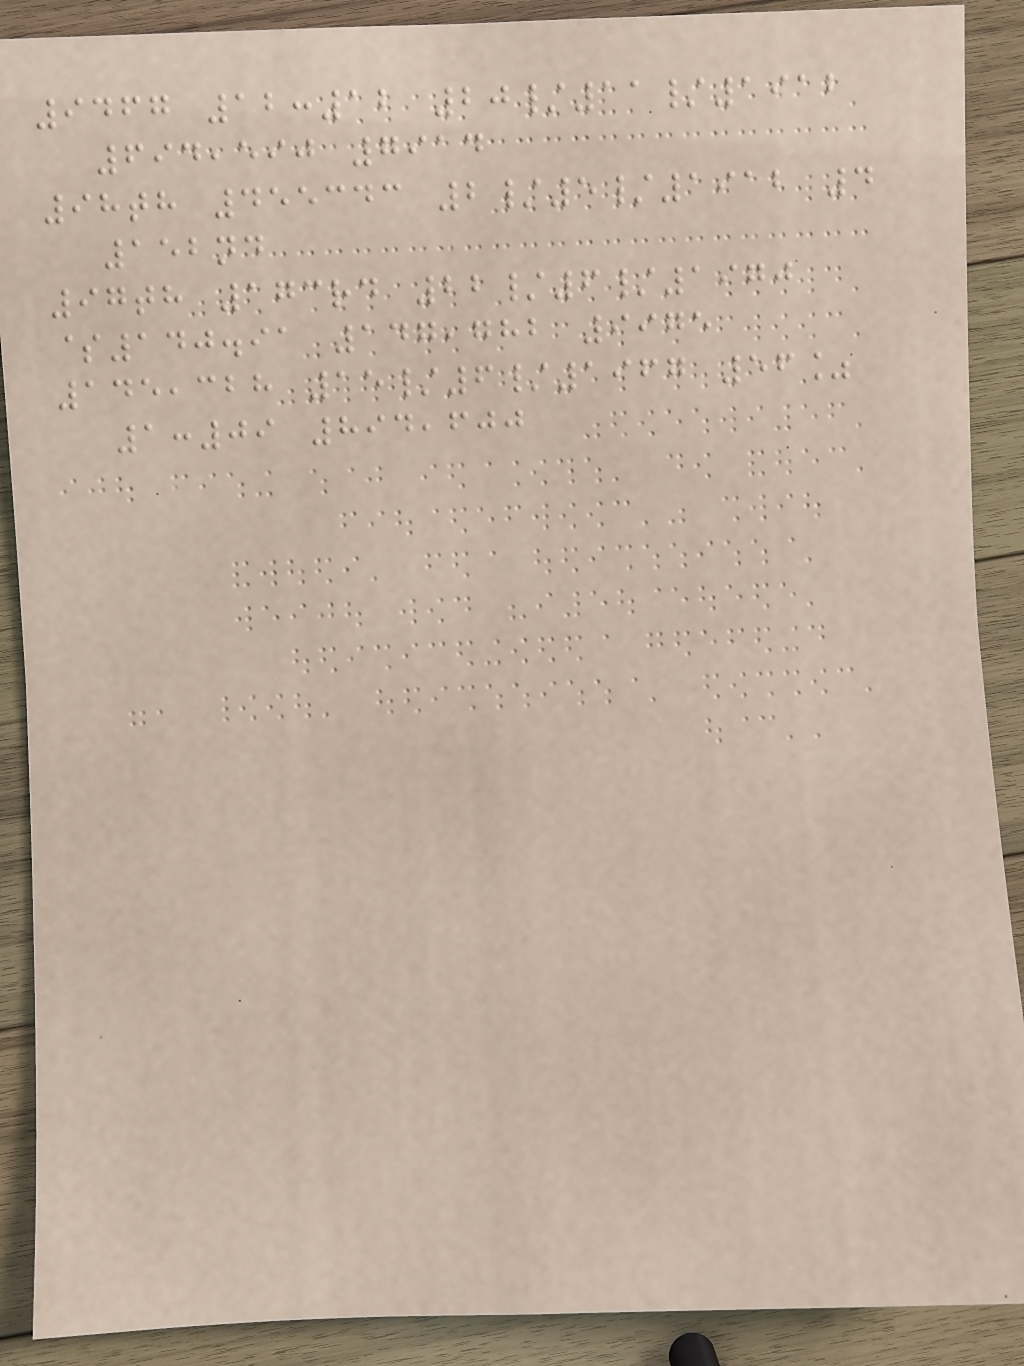9467 12:12 20/11/1912
694,590 7914
98th 455343 2/5/1912 4
152nd
97th 173rd 22/6/1970
$140.91 147,782 9975
145,328 15/6/1967 56%
1:09 894,600
